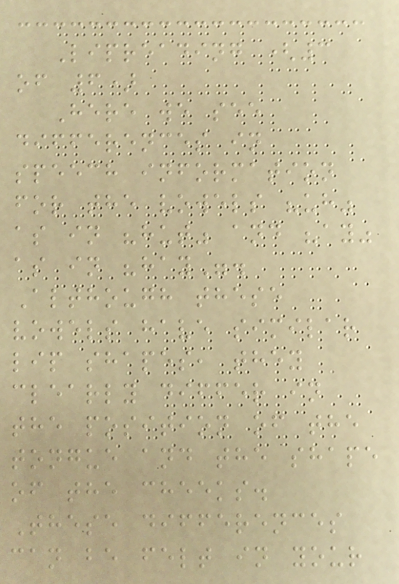Lipreading (3
of 6)
Here we see
differences in
speech information
for the vowels "uh"
as in "hut" and "ay"
as in "hay".
Although these
vowels have similar
lip shapes, they
clearly differ in
the position of the
tongue and the shape
of the cheeks.
These differences
can be felt in your
